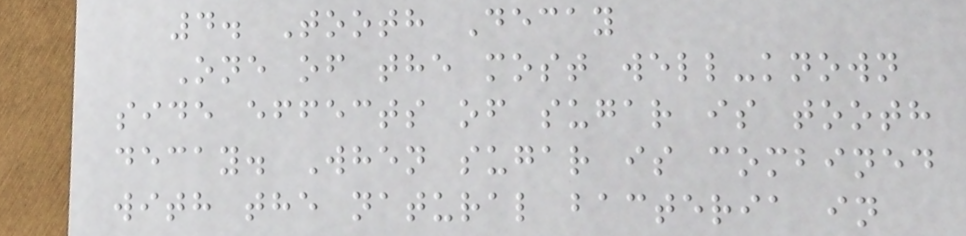4. Tooth Decay
One of the most well-known
side effects of sugar is tooth
decay. When sugar is combined
with the natural bacteria in
